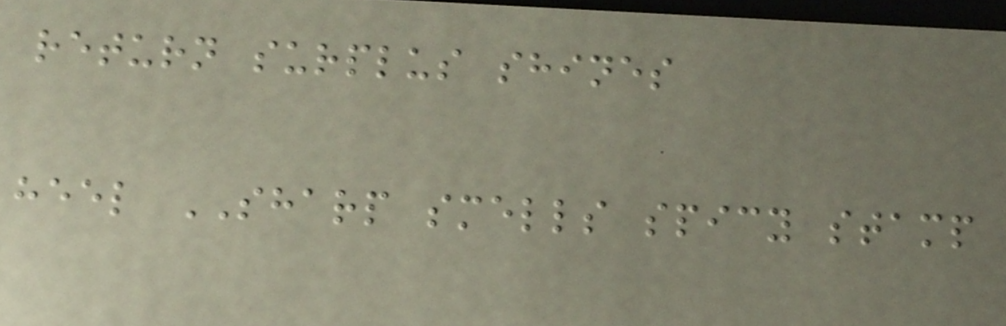return surplus shines
heel SHARP smells spicy stamp
